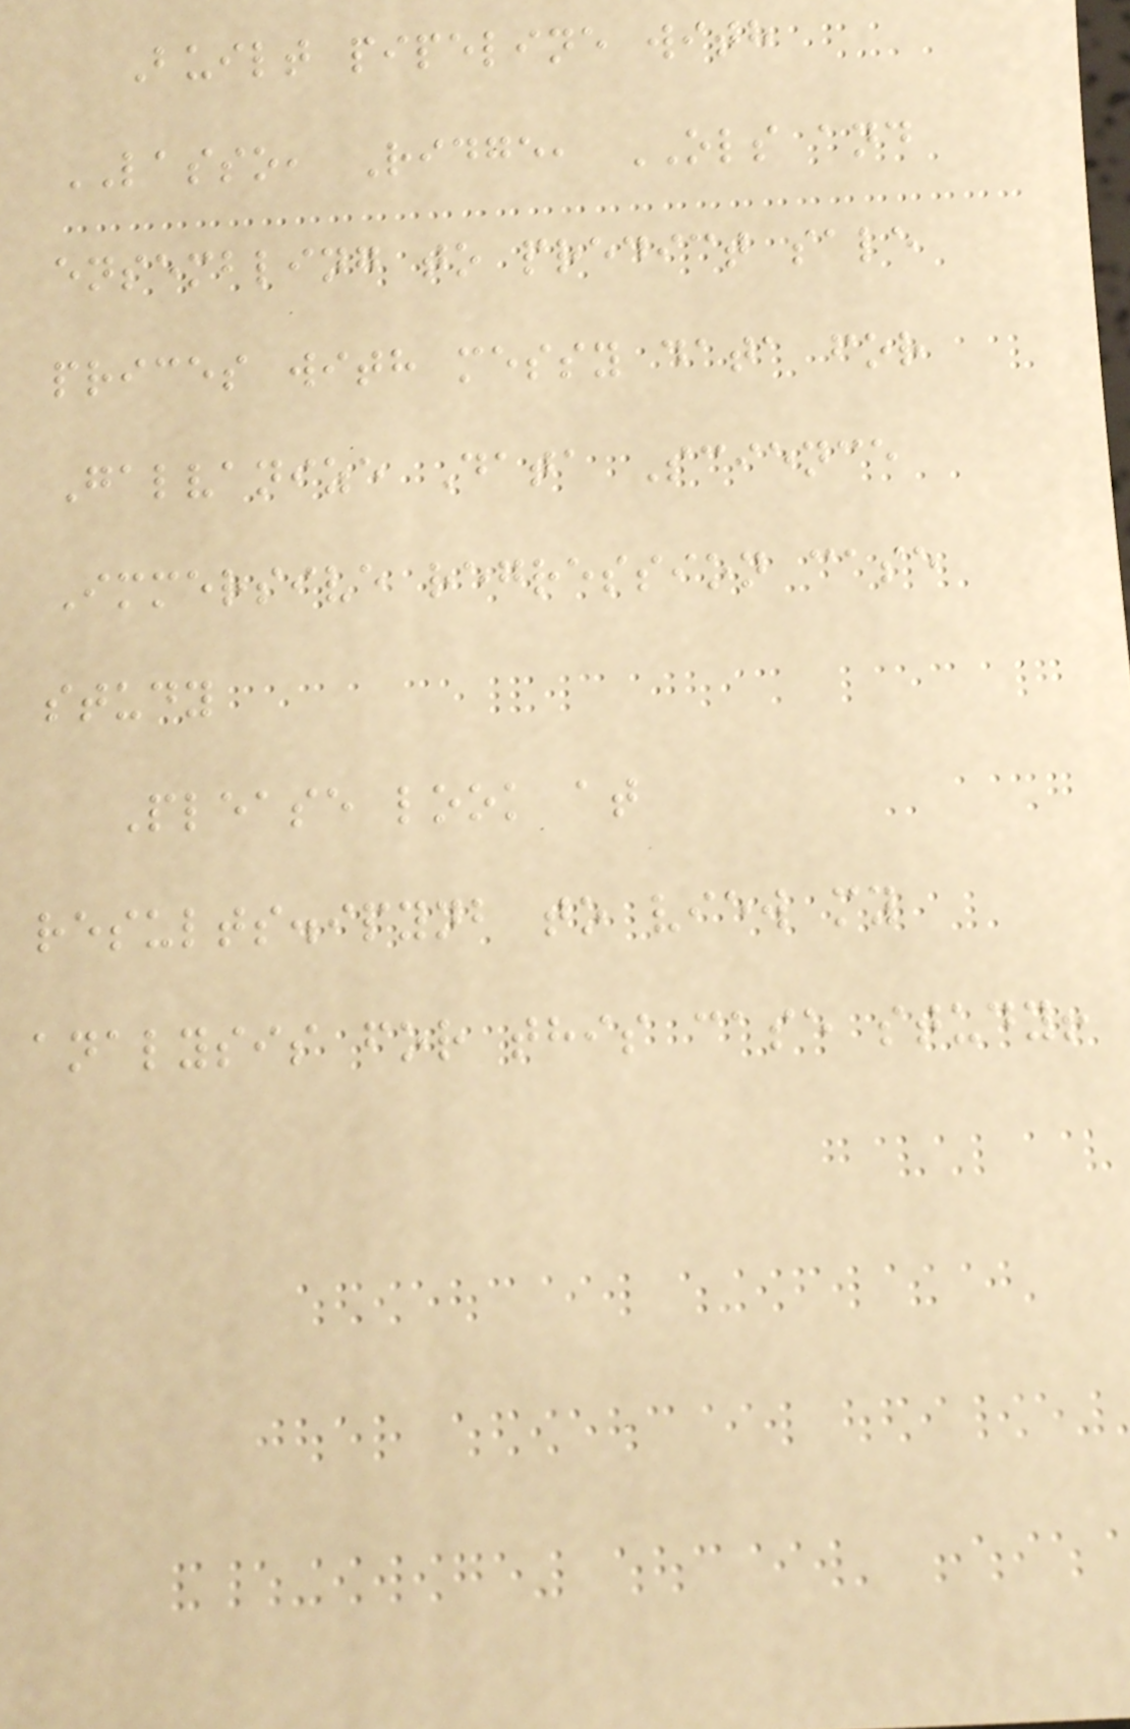Built pipeline with
LASSO, Ridge, OLS and
ensembling to predict sale
prices with messy data for
Galvanize Data Science
Immersive regression case
study
Please look at
results.ipynb to view my
analysis for this case study!
